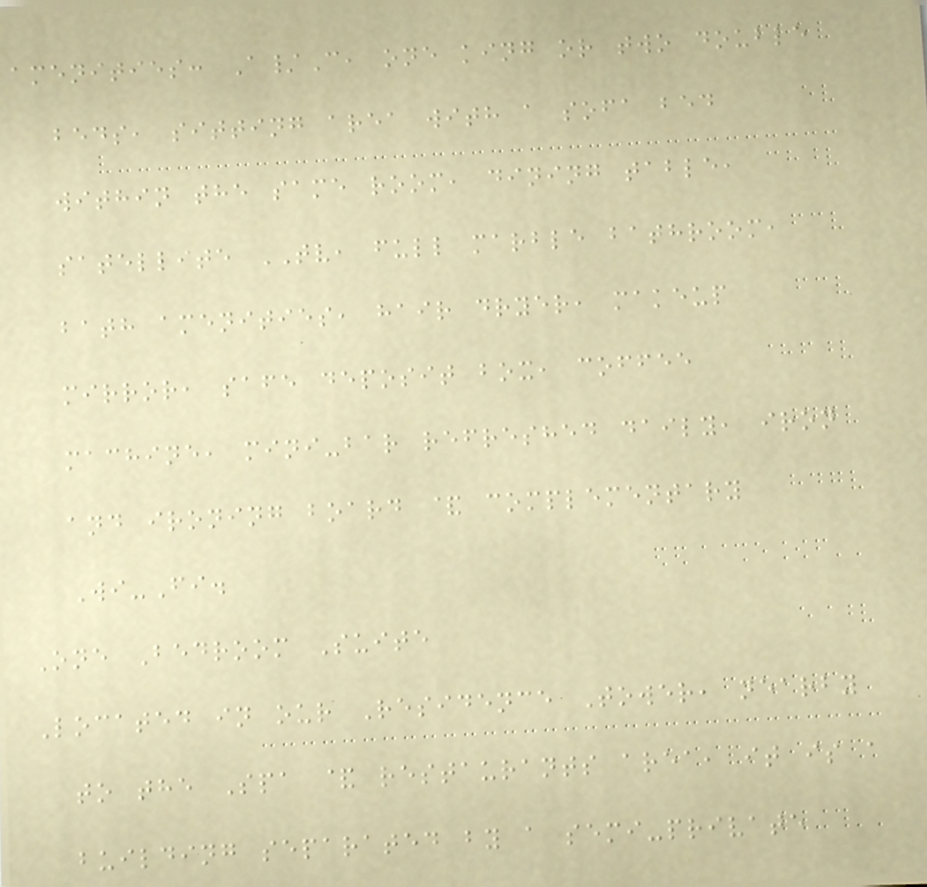amenities: A/C, one king or two double
beds, sitting area with a sofa bed
within the same room, dining table,
satellite TV, full marble bathroom,
bath amenities, hair dryer, makeup
mirror, safe deposit box, coffee
machine, mini-bar refreshed daily, iron
and ironing board & complementary
Wi-Fi.
One Bedroom Suite
Located in our Residence Tower, nearby
to the Spa & restaurants area, it is a
building separated by a semi-private
